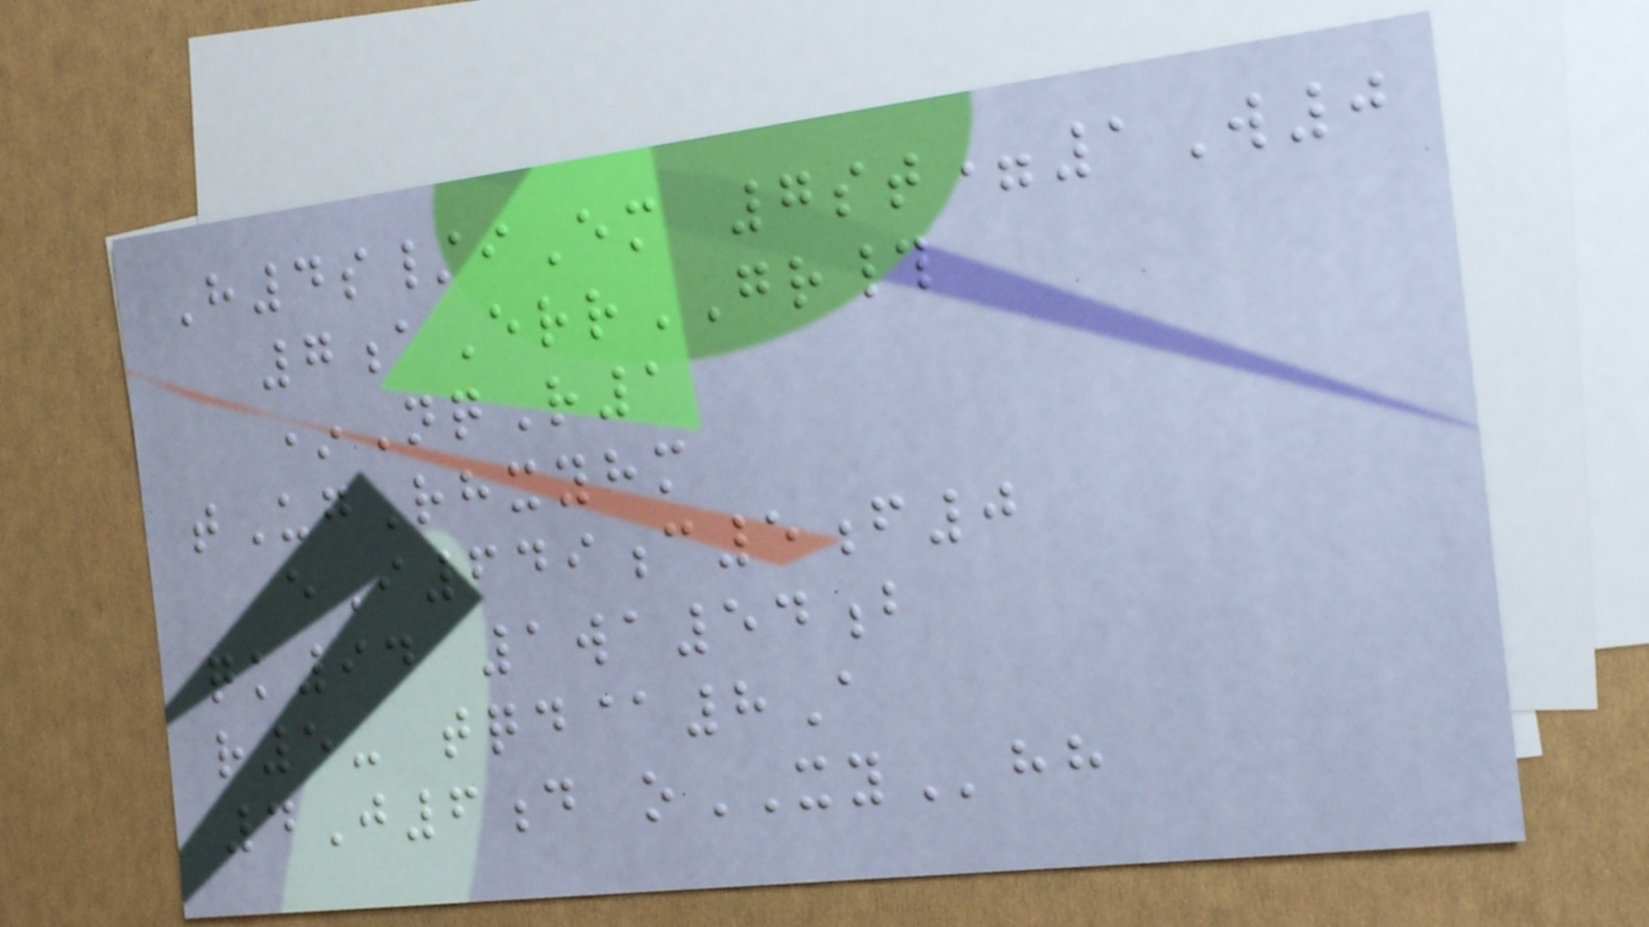H4s/iEm 7st=1W0
7aErrGR#
*NqR1
tUgRhxyhm
eI649c5f0
qk94 1wa54b
r5- tqd@8A
4J6d oXYhh
